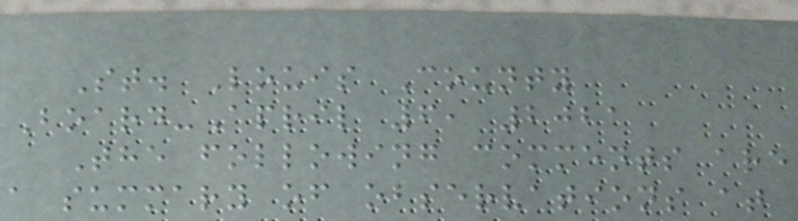St. Louis County
Board-April 6, 2021
The following comments are
a summary of observations at
